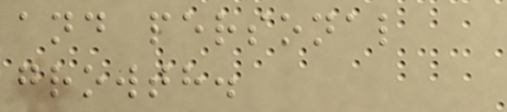and personal
growth.
